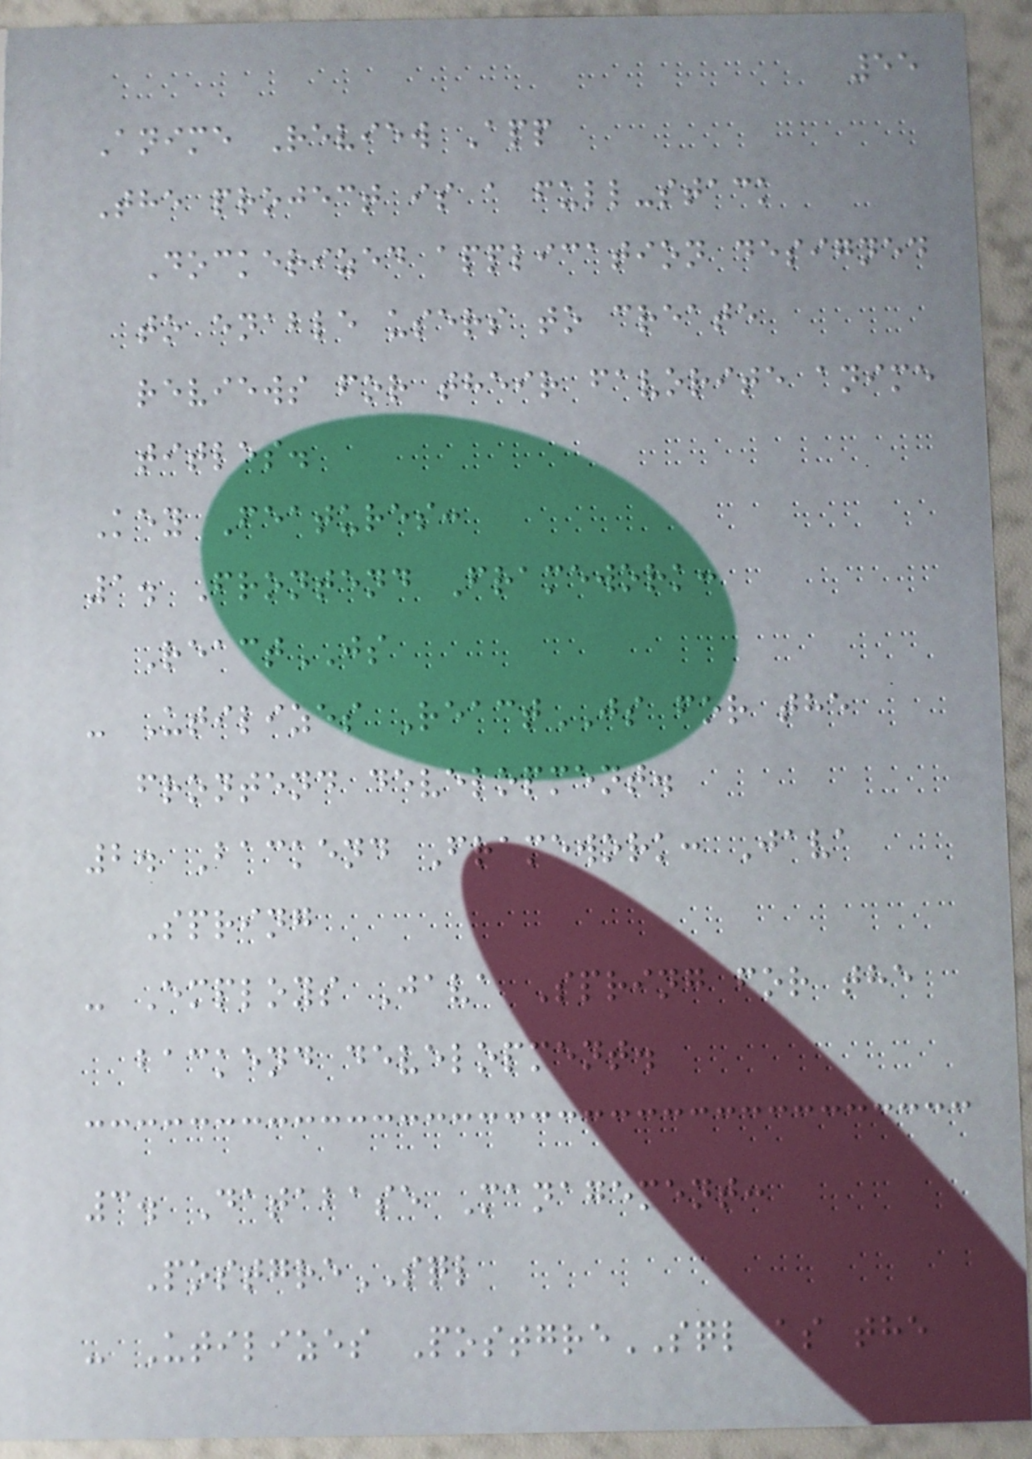55
Anime Review App
The project is a full-stack
Dockerized application designed
to enable users to create
reviews for their favorite anime
titles.
Key Features:
1. Frontend Framework:
ReactJS
- Utilizes ReactJS for the
frontend development.
2. Backend Framework: Java
Spring
- Employs Java Spring for the
backend development.
3. Database Management:
PostgreSQL
- Utilizes PostgreSQL as the
